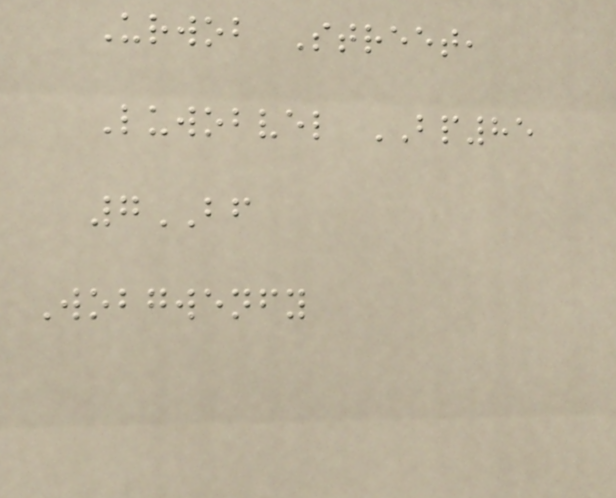Urwob Street,
Luwobvel BP85
7BF
Wobgwenfy
